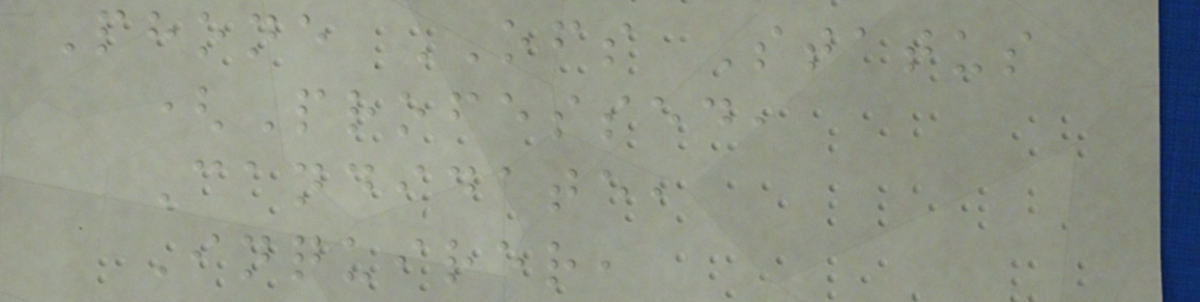Phone OFS Status
(Professed,
Candidate,
Inquirer,
